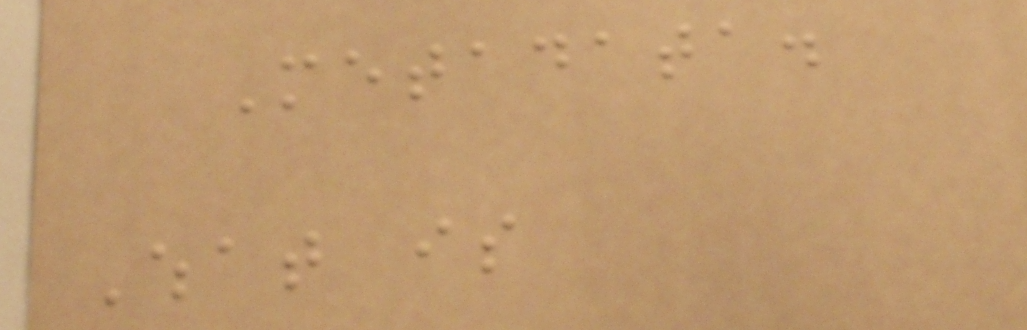Metadata.
What is
